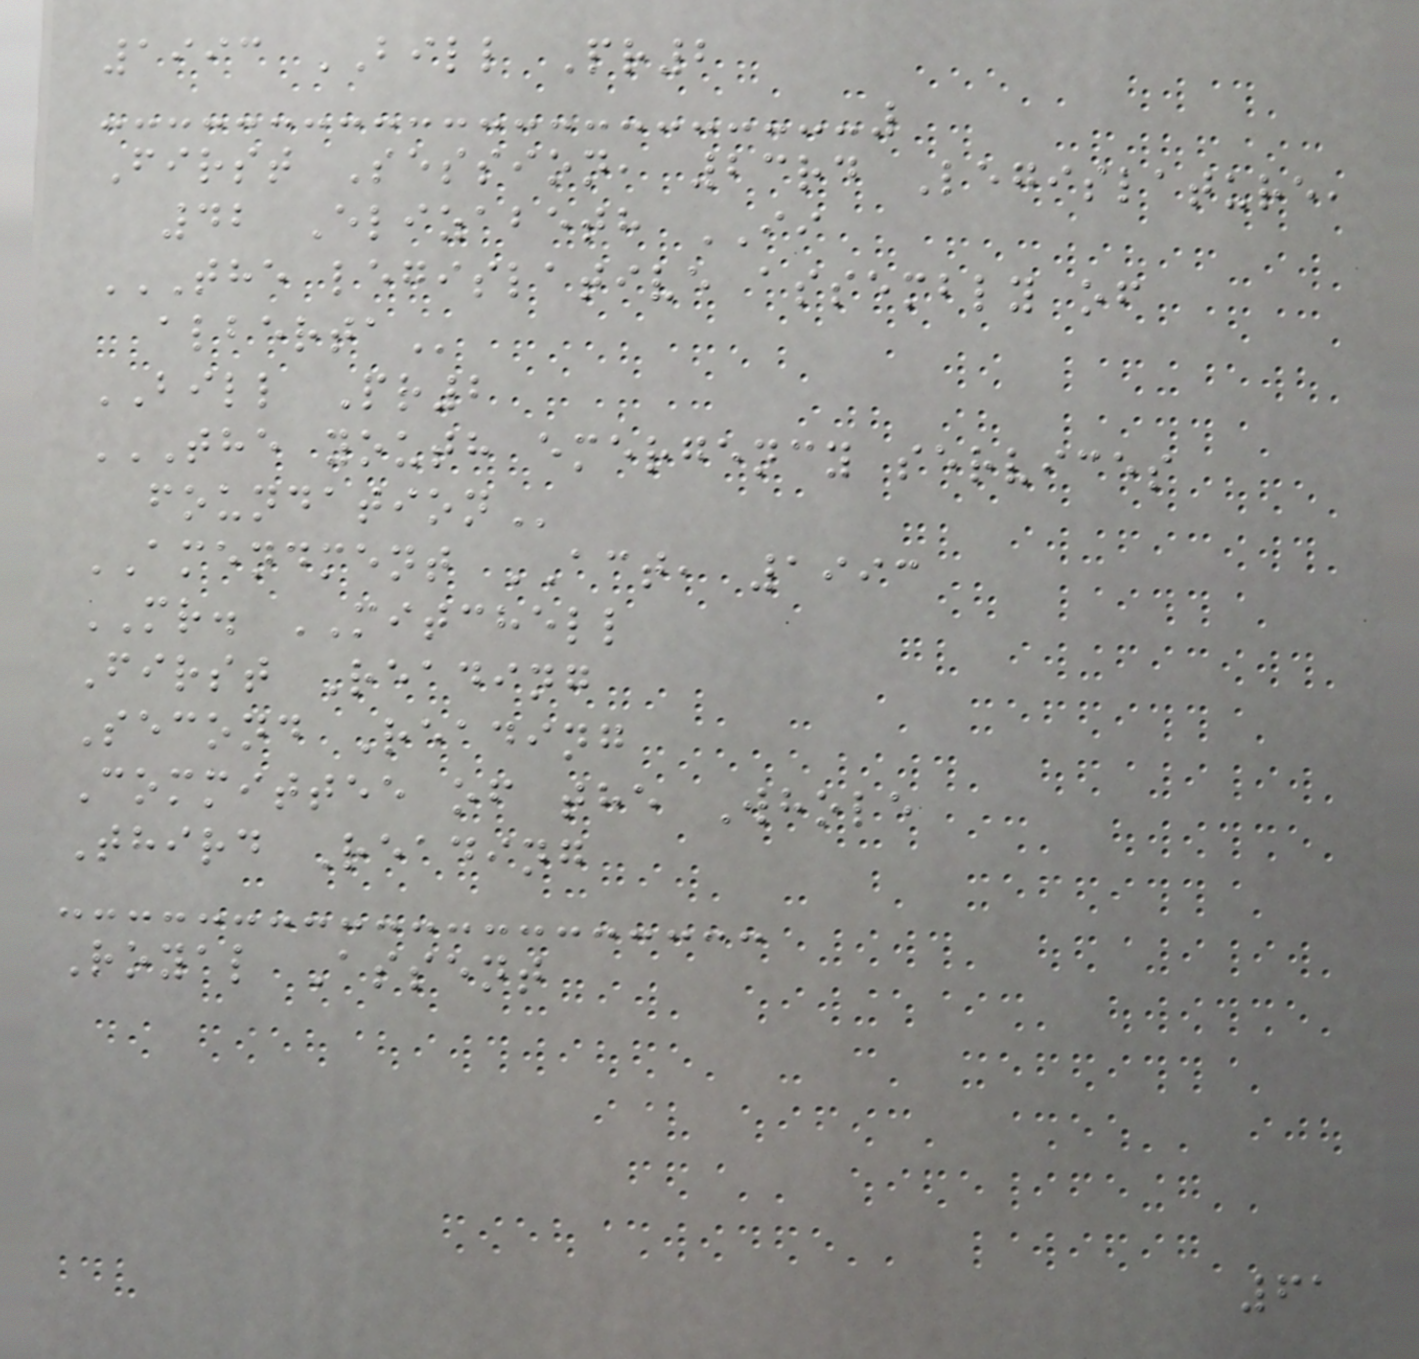1993 BILL Pr2
First Session, 23rd Legislature,
42 Elizabeth II
THE LEGISLATIVE ASSEMBLY OF
ALBERTA
BILL Pr2
THE YOUTH EMERGENCY SERVICES
FOUNDATION
AMENDMENT ACT, 1993
MR. MITCHELL
First Reading
Second Reading
Committee of the Whole
Third Reading
Royal Assent
61
